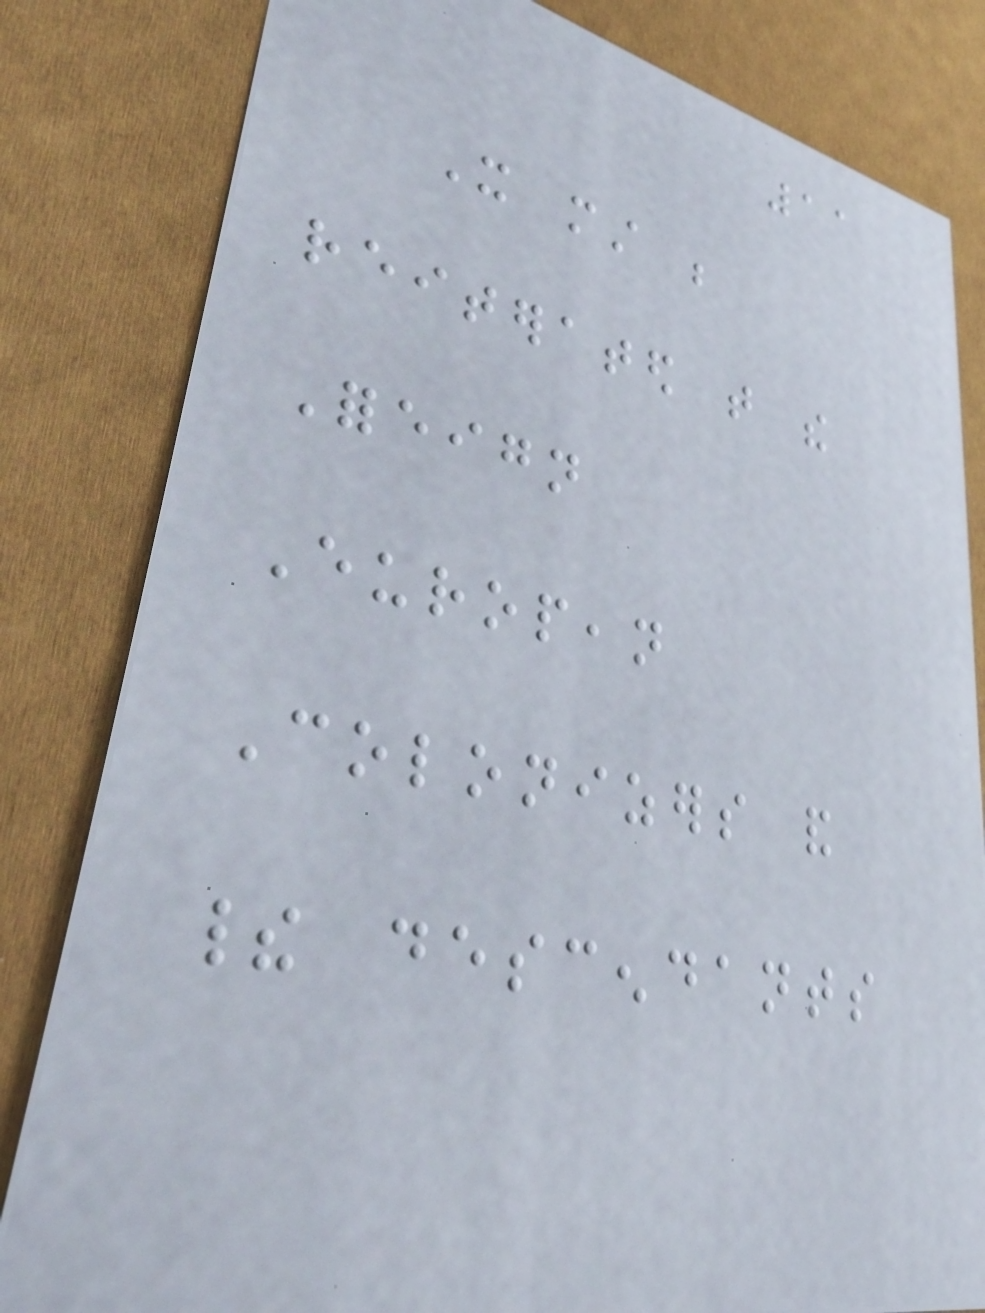11
It must be
reiterated that the
Foreign
European
Colonizers and
their descendants
